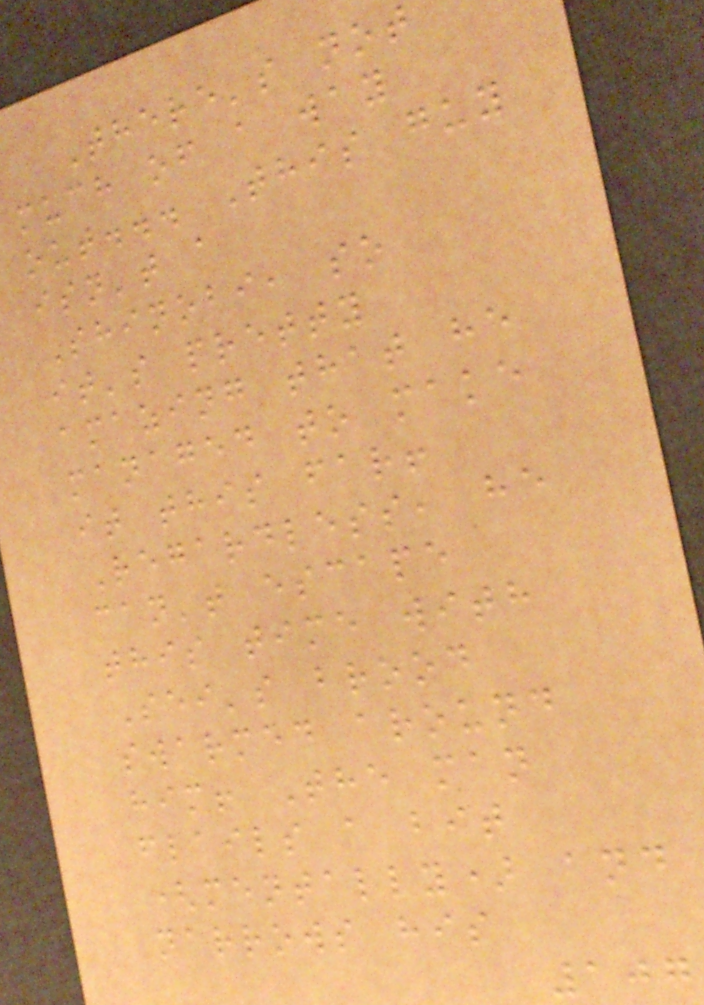There's not
much of a way
out... This guy
isn't a
Shinobi, so
it's pretty
amazing that he
managed to make
it this far!
Regardless, he
can't escape
this time with
Sei's brood
swarmed around
him! The man
flails a bit
(mentally) and
narrows his
107
